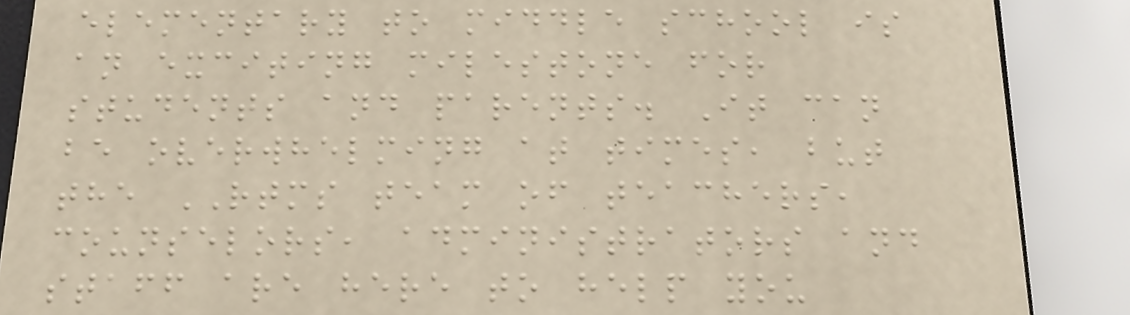elementary to middle school is
an exciting milestone for
students and parents. It can
be overwhelming at times, but
the RTMS team of teachers,
counselors, administrators and
staff are here to help you
